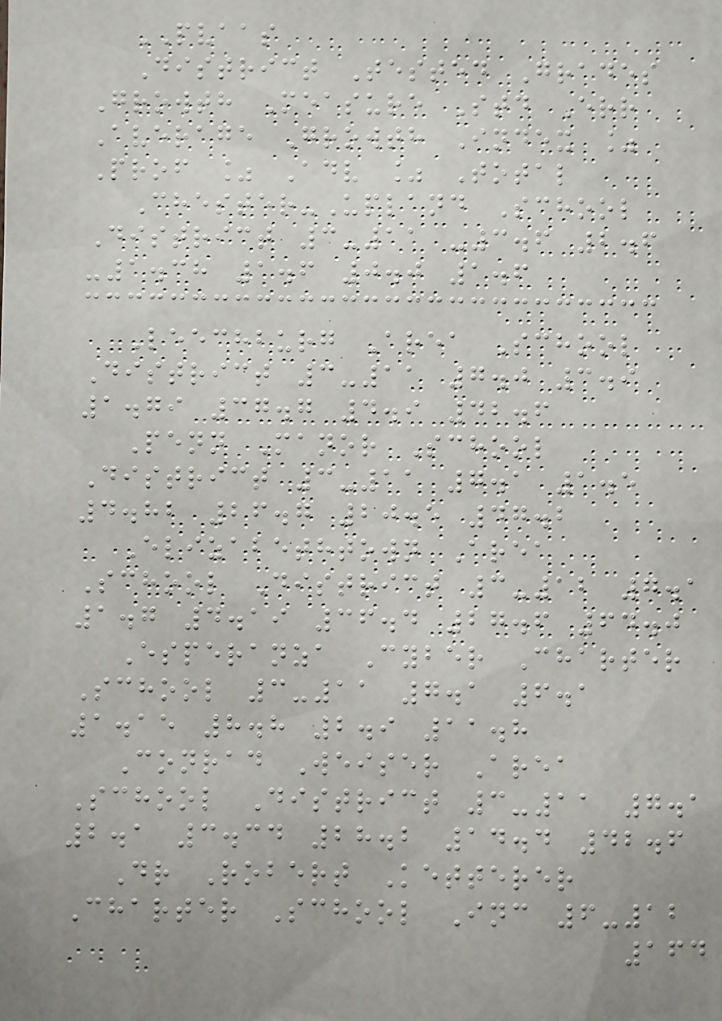PVAAS
District Tested Grades
Growth Measure Std Err
Average Growth Index %
Prof % Adv % Total
Chester-Upland School
District 3-11 -3.6 2.6
-1.38 1.6 0.0 1.6
Leechburg Area School
District 3-11 7.0 3.9
1.79 37.7 4.9 42.6
Penn Manor School
District 3-11 7.1 1.5
4.82 26.7 20.5 47.2
Elizabethtown Area
School District 3-12 7.1
1.7 4.19 36.4 27.6 64.0
Esperanza Cyber Charter
School 3-11 7.1 6.1
1.15 8.8 2.9 11.8
Conrad Weiser Area
School District 3-11 7.1
2.1 3.34 28.2 14.4 42.6
Dr Robert Ketterer
Charter School Inc 6-12
164
